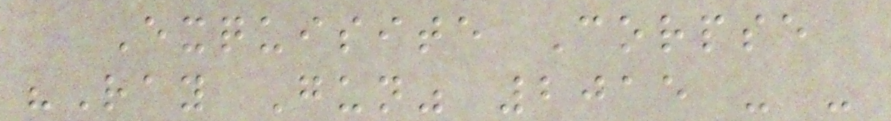Exquisite Corpse
"Ray Gun" 2015 - -
